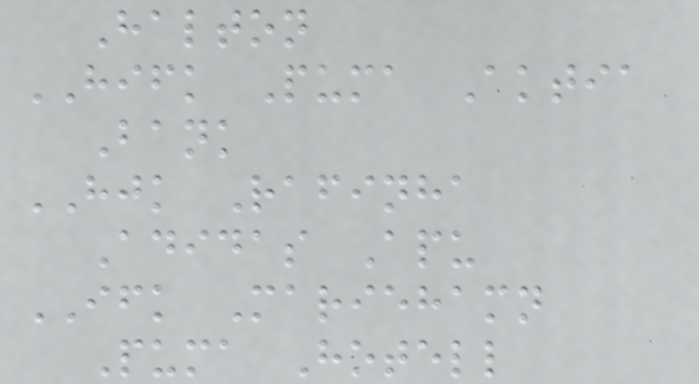Halton
HIFK Puma Aktia
Bank
HJK Rafinha
Adidas Apu
IFK Mariehamn
Puma Hotell
